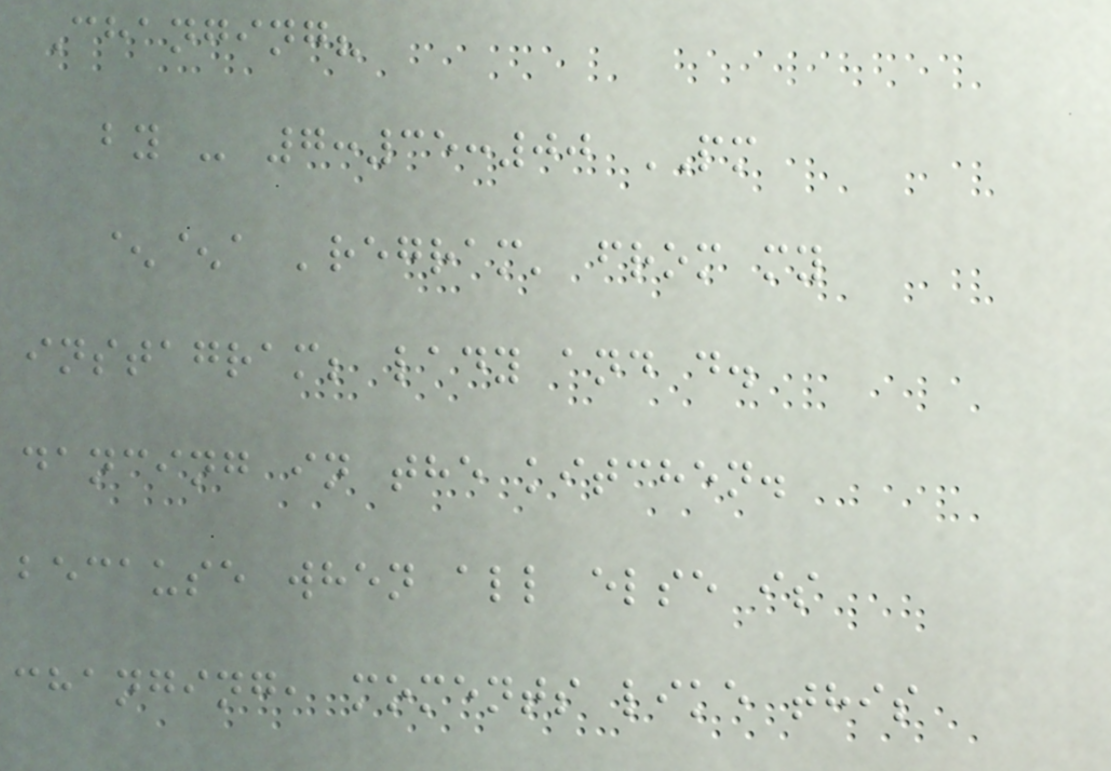Changing?
by - 7:35:00 PM
^^a 'regram' from my
instagram; lady and d.
dancing in the kitchen.
because when all else is
changing, moments like this
